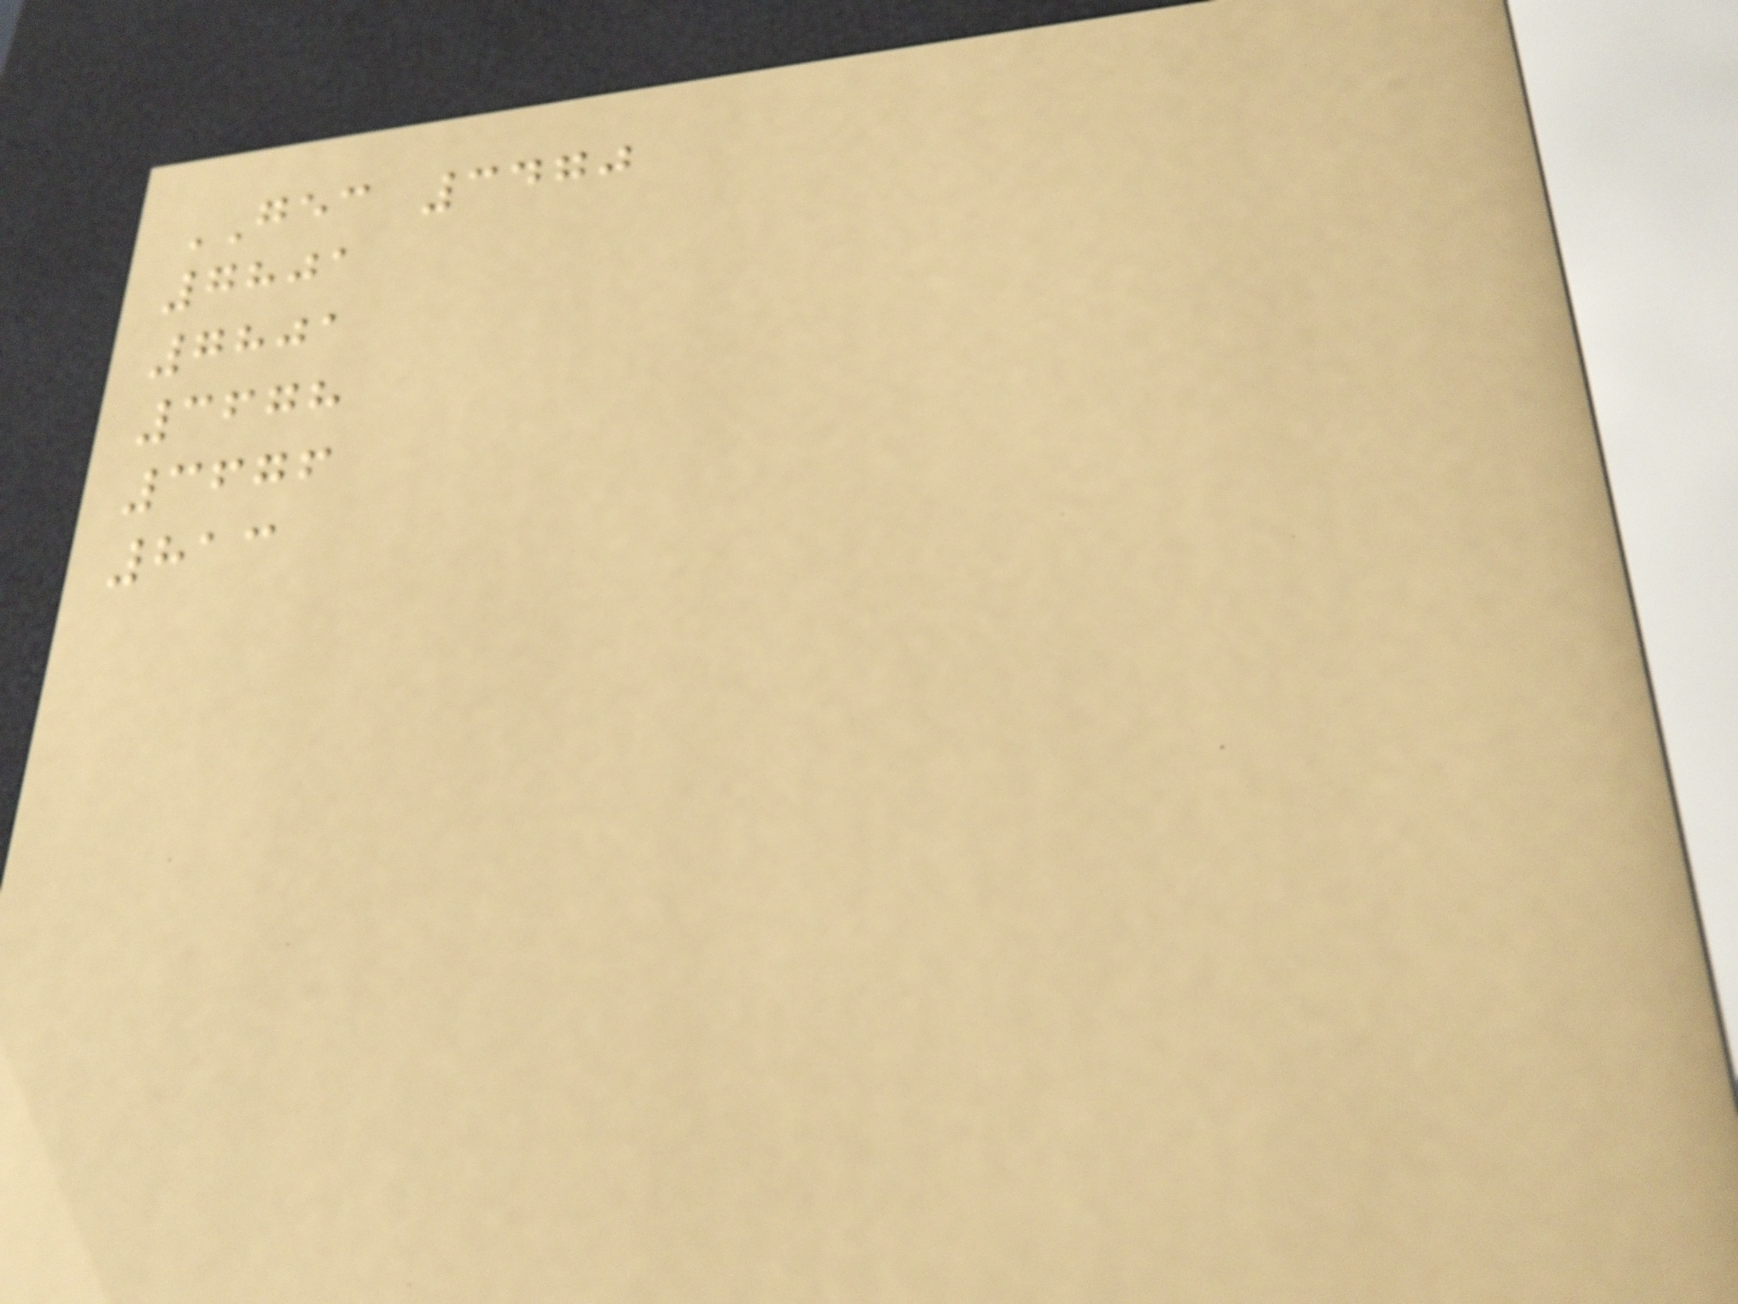GEC 3470
7801
7801
3678
3676
813
